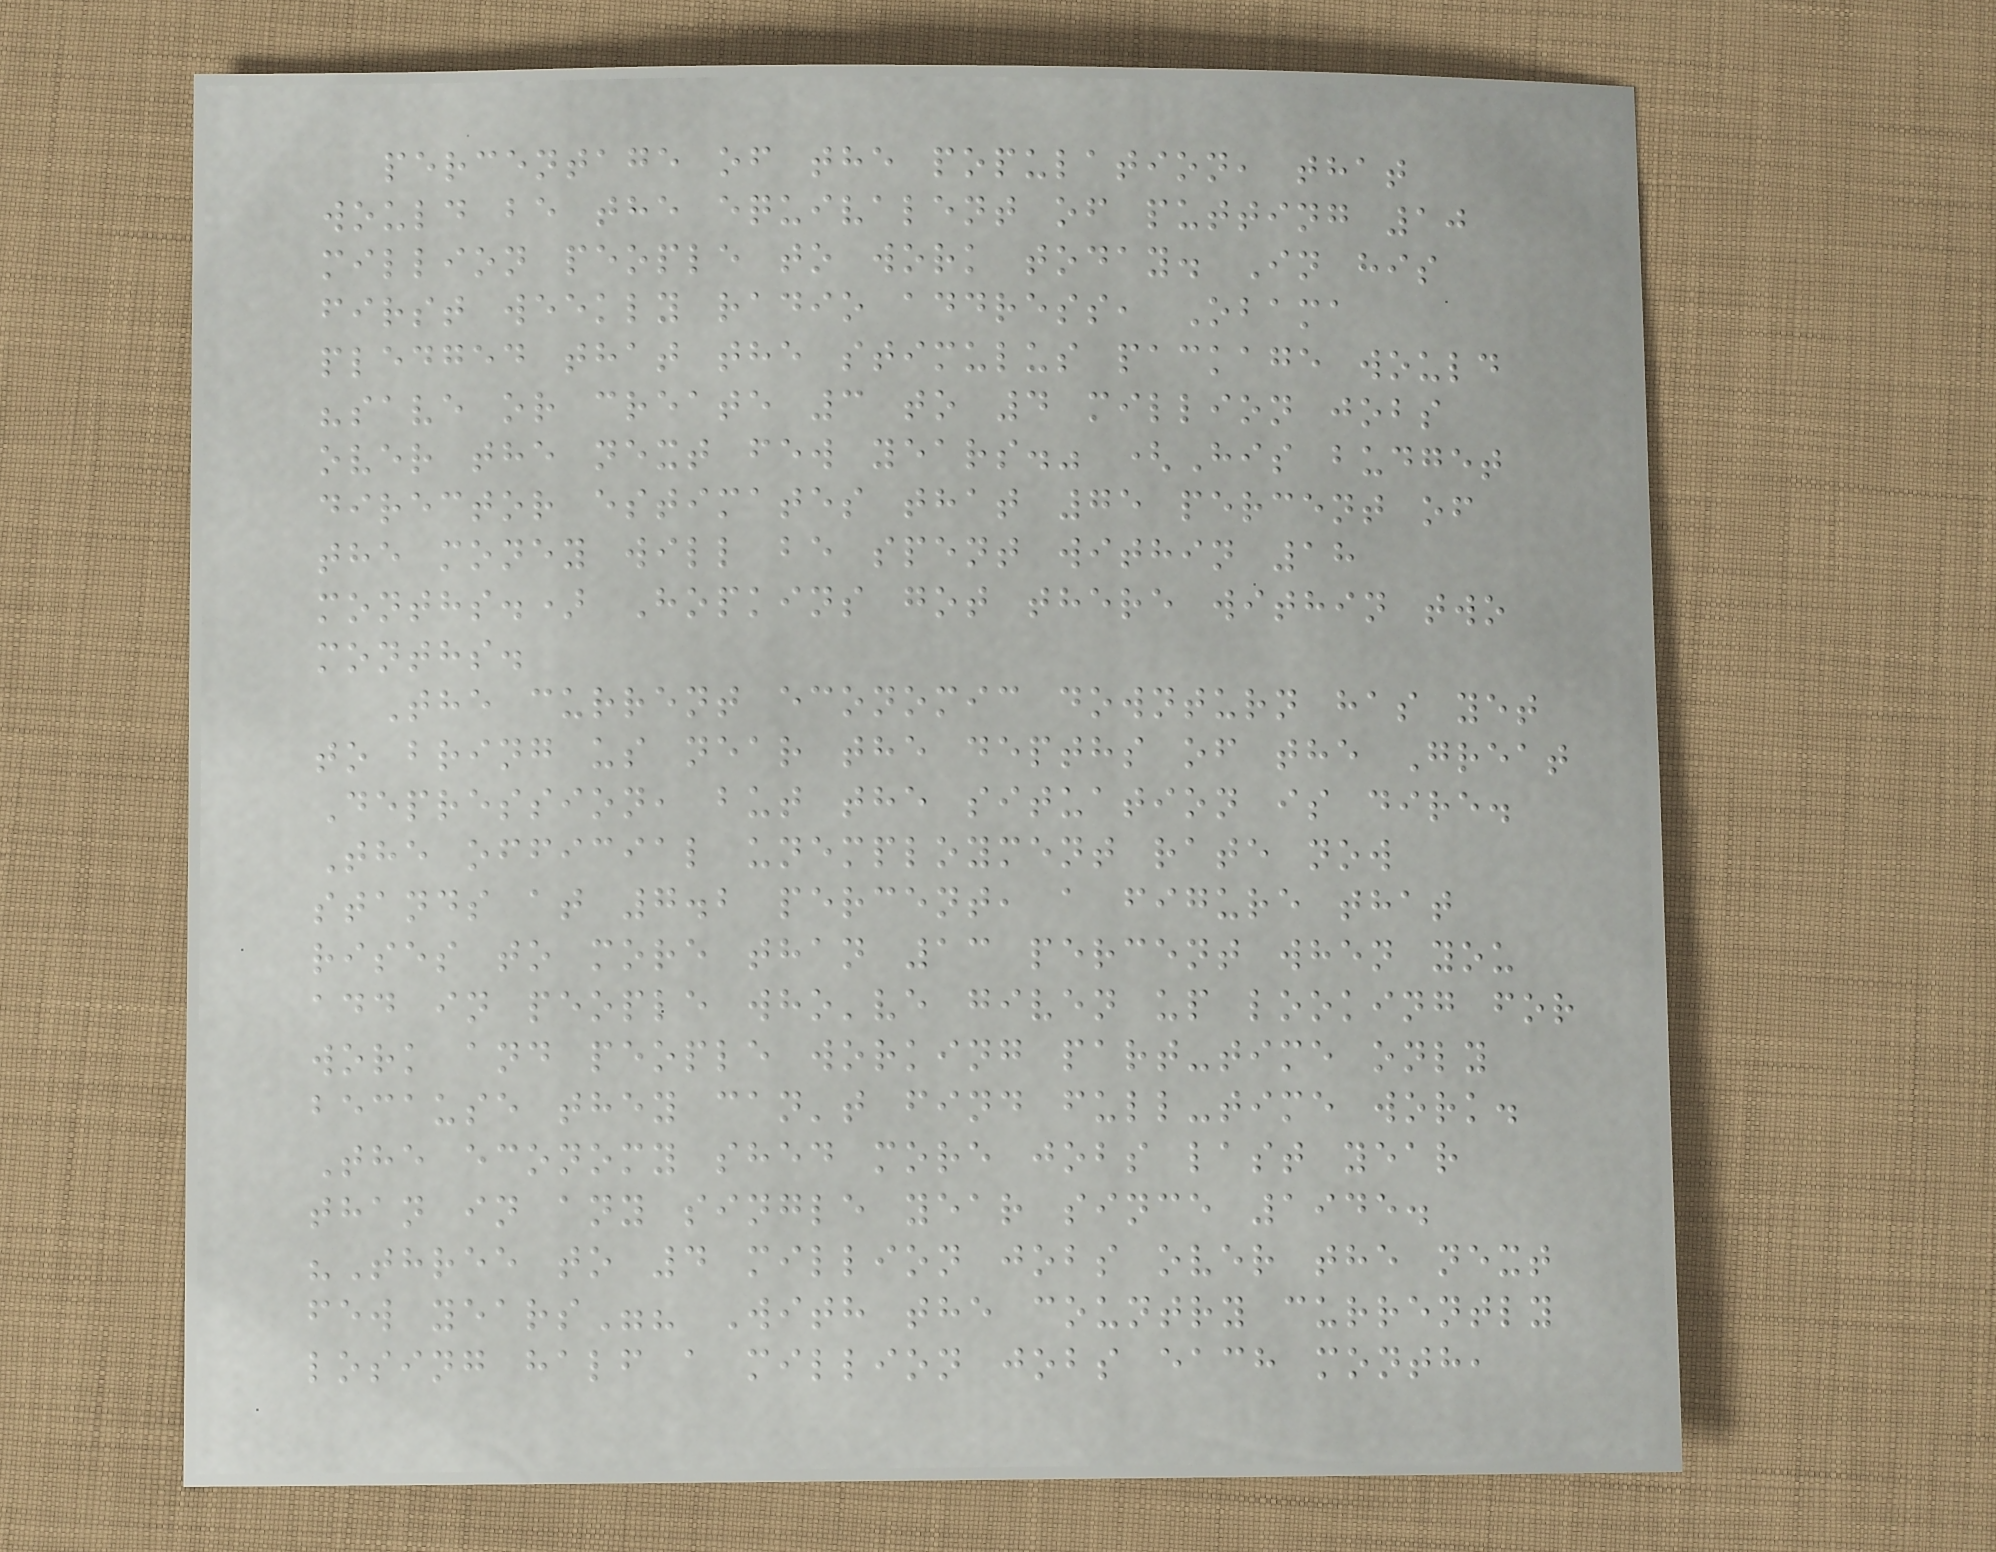percentage of the population, that
would be the equivalent of putting 10
million people to work today. In his
first weekly radio address, Obama
pledged that the stimulus package would
"save or create 3 to 4 million jobs
over the next few years." (His budget
director estimates that 75 percent of
the money will be spent within 18
months.) Hopkins got there within two
months.
The current economic downturn has yet
to bring us near the depths of the Great
Depression, but the situation is dire.
The official unemployment rate now
stands at 7.2 percent, a figure that
rises to more than 13 percent when you
add in people who've given up looking for
work and people working part-time only
because they can't find full-time work.
The economy shed more jobs last year
than in any single year since 1945.
"Three to 4 million jobs over the next
few years"? With the country currently
losing half a million jobs each month,
